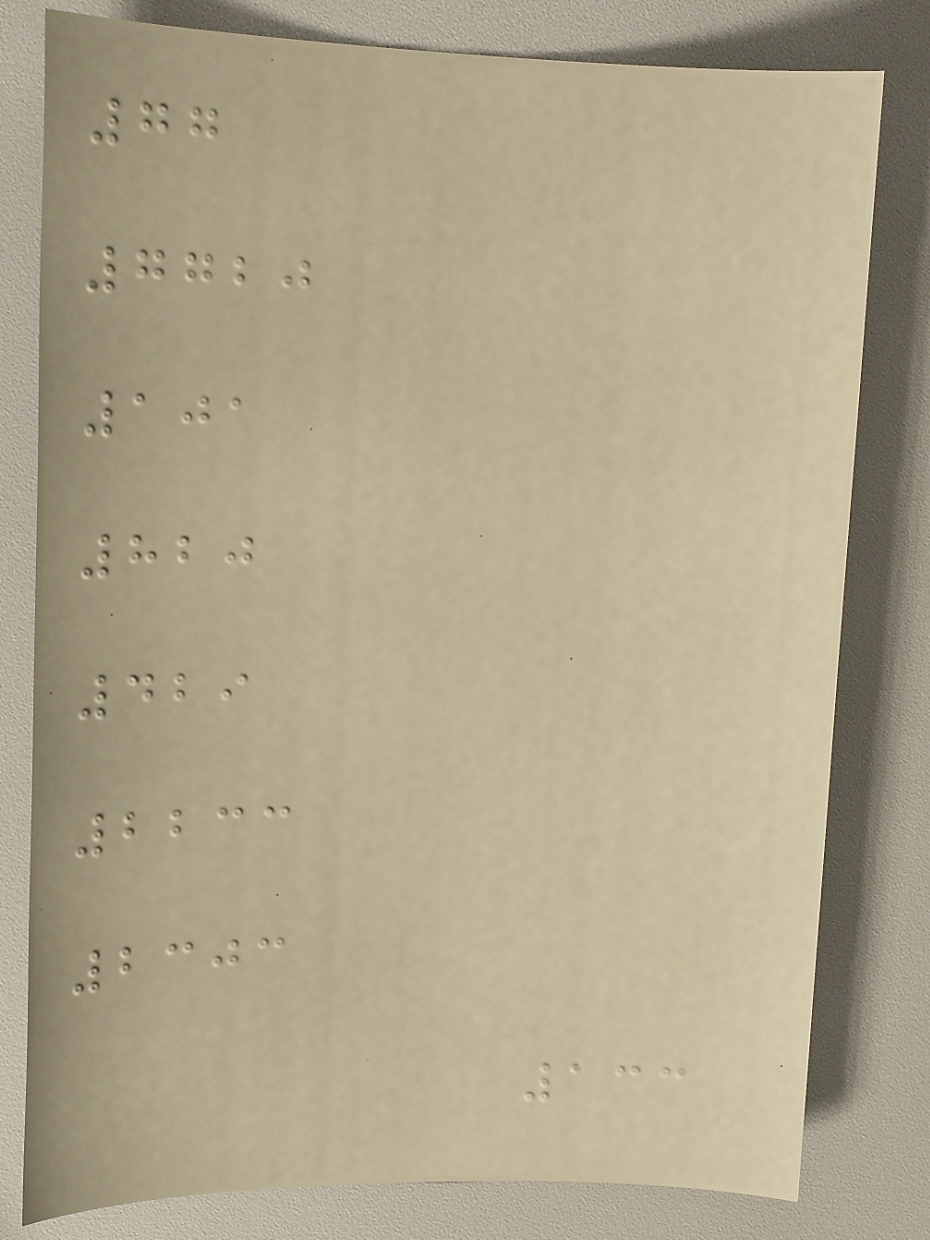77
7720
101
820
429
2233
2303
133
